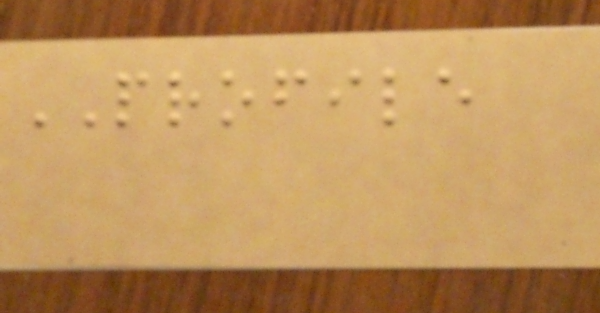PROFILE
